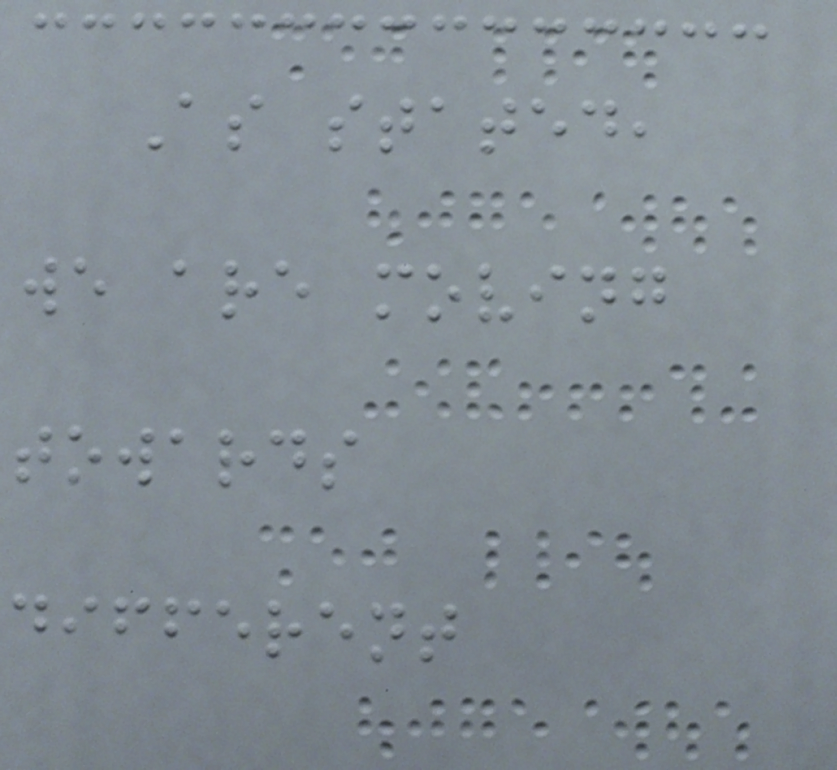As stated,
we are moving
towards
different
